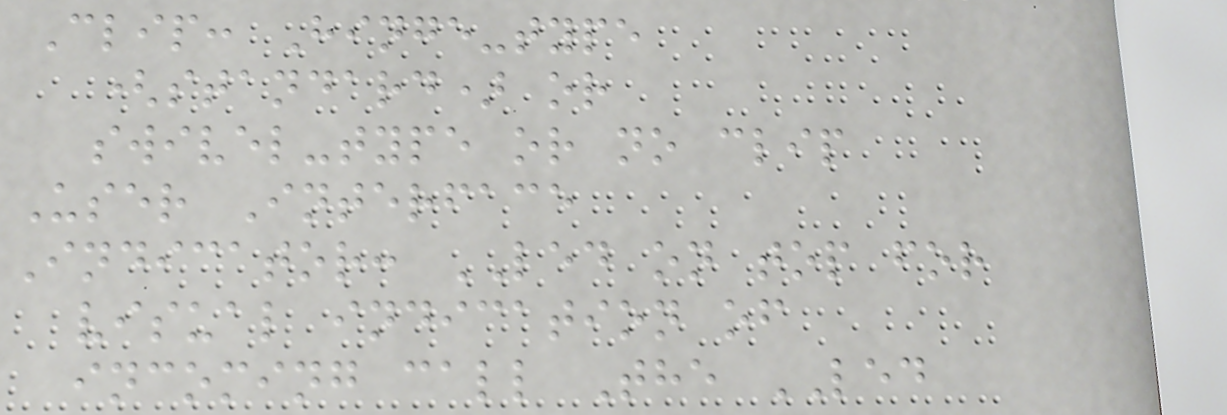Clip: Hinge-type
(standard) or
swivel-type or no clip
User Interface
Indicator: LED on top for
visual indication of
incoming call The LED
